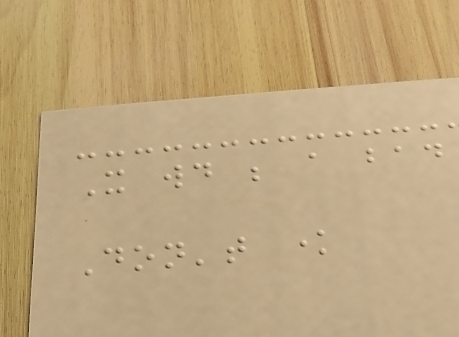It would be a bad
Don't know
